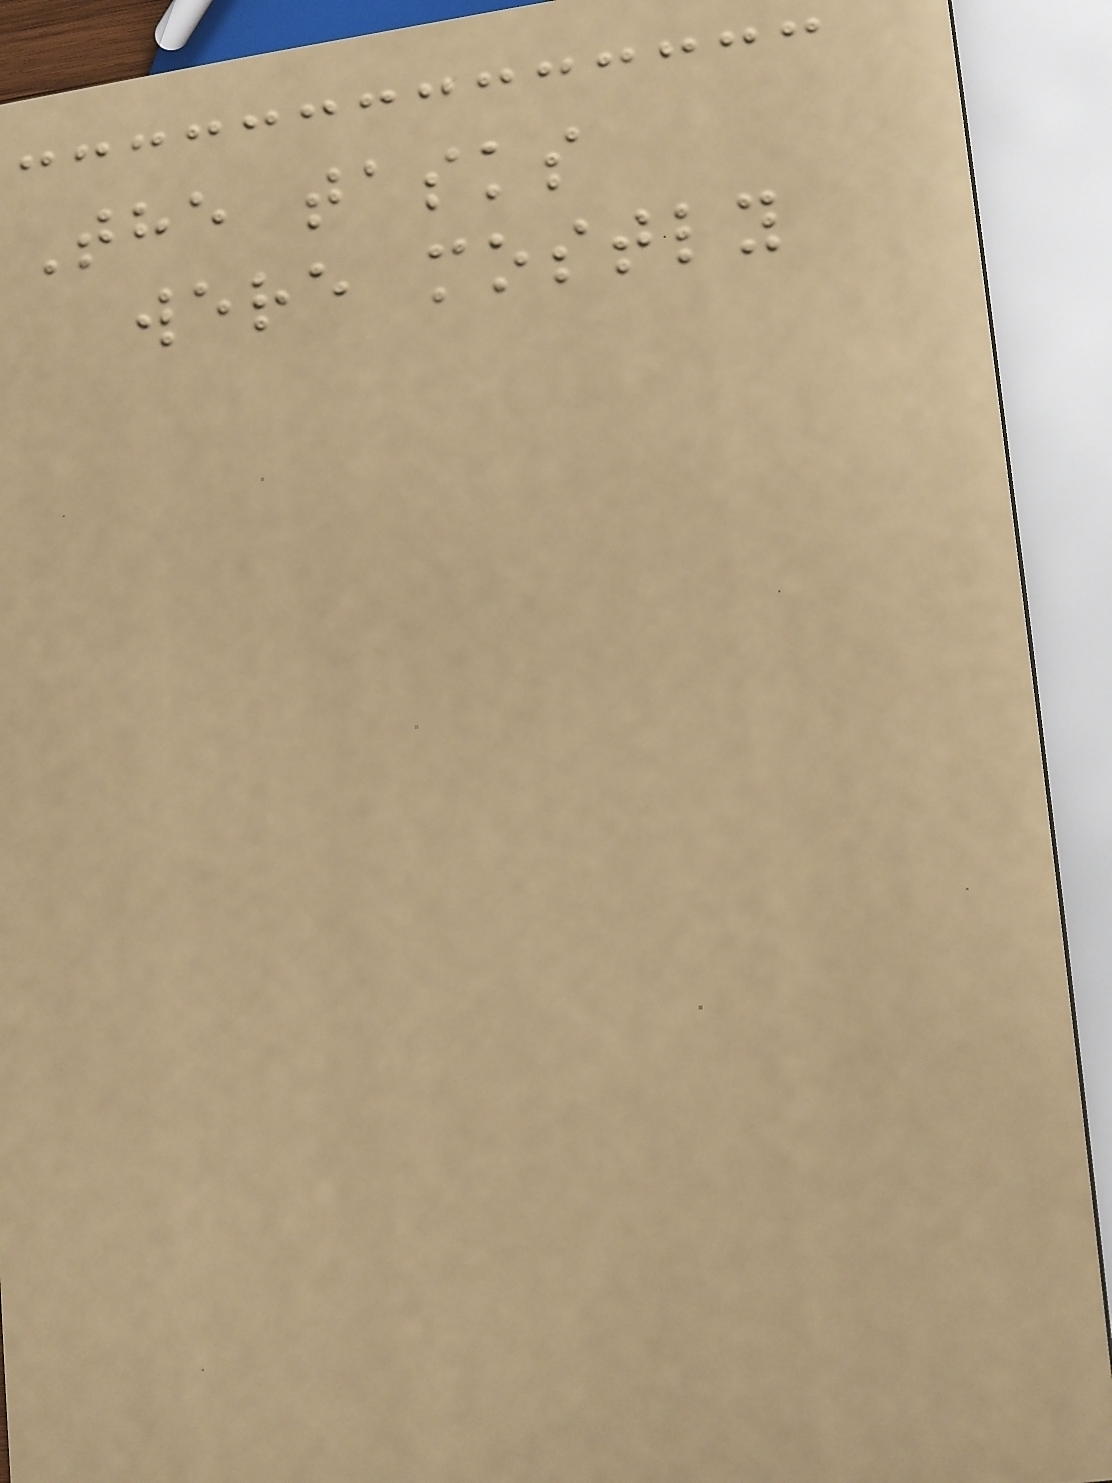The tasks
were mostly
